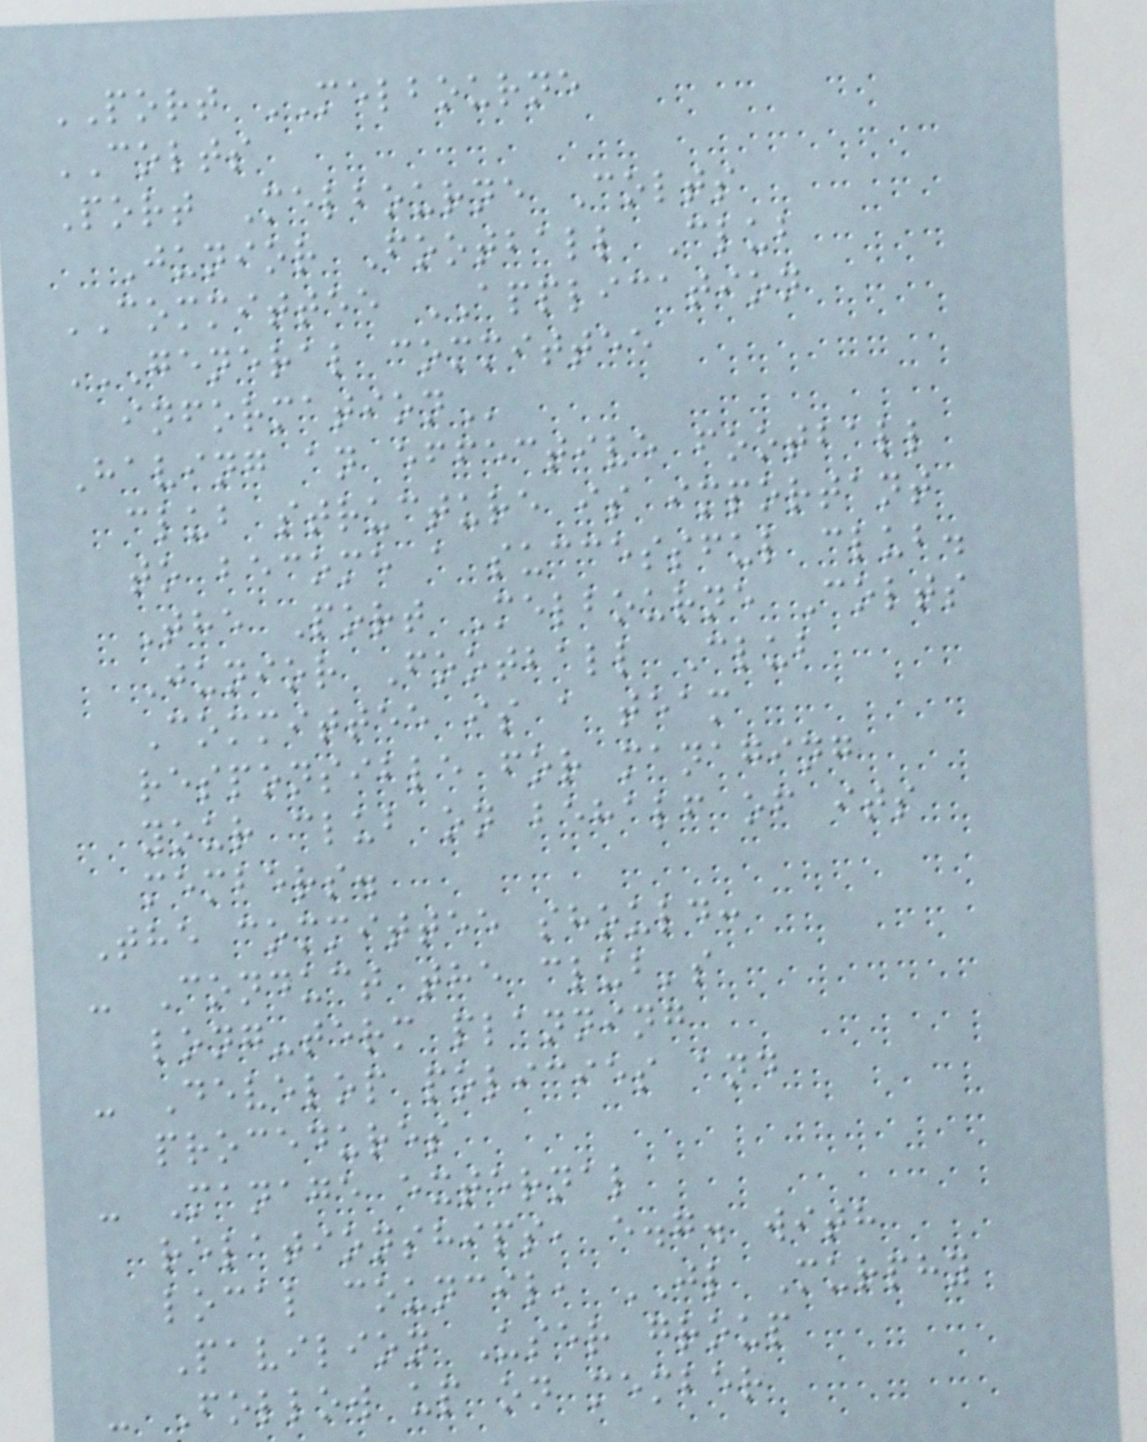PORT MELBOURNE
COLTS
Port Melbourne Colts
Junior Football Club
COMMITTEE APPLICATION
GENERAL COMMITTEE
INFORMATION
Having an effective football
club structure is important
to become a successful club.
The Port Melbourne Colts
Junior Football Club
Committee is a team
responsible for managing
your club on behalf of its
members.
The committee should:
- Conduct the club's
long-term planning
- Develop policies and
procedures
- Manage external
relationships, e.g. with
local council, JL Murphy
Pavilion User group
- Follow up on member
